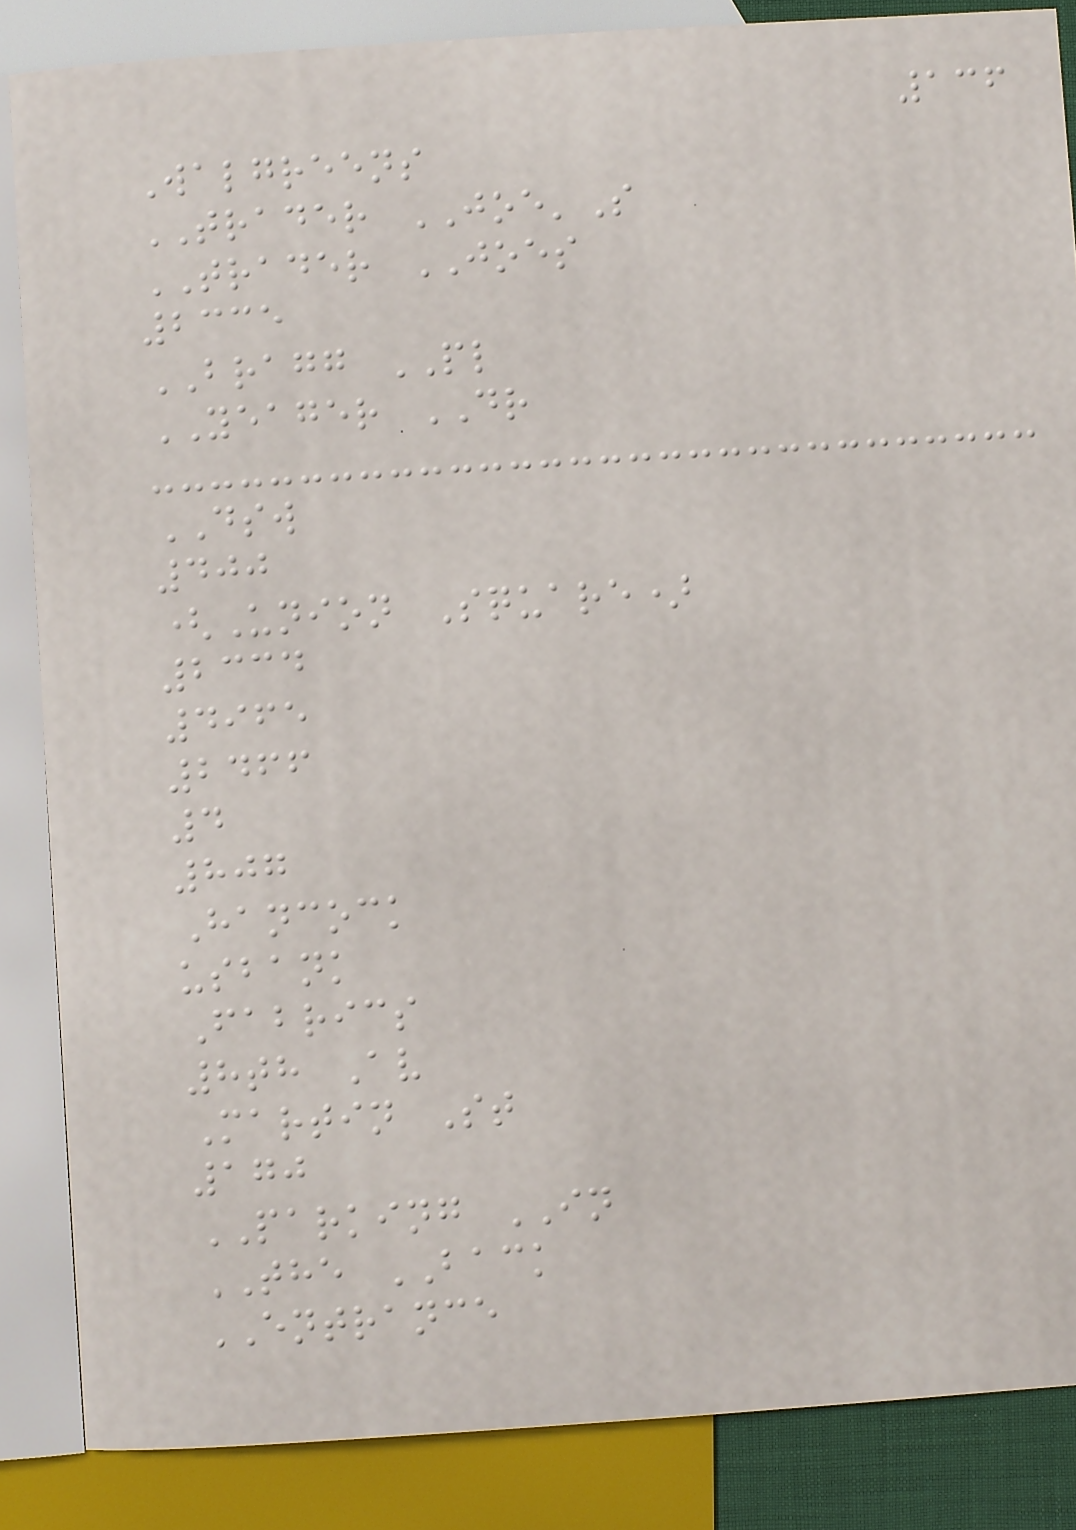136
Walgreens
TRADER JOE'S
TRADER JOES
2335
BRAGG PL
YEAGER DR
DSW
400
(Union Square)
2334
4965
2466
4
807
Hancock
usbank
Fabrics
8th Av
Martin St
170
PARKING IN
THE BACK
ENTRANCE
